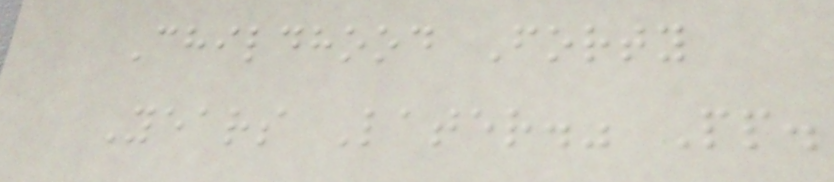Childhood Forty
Years Later." Pp.
